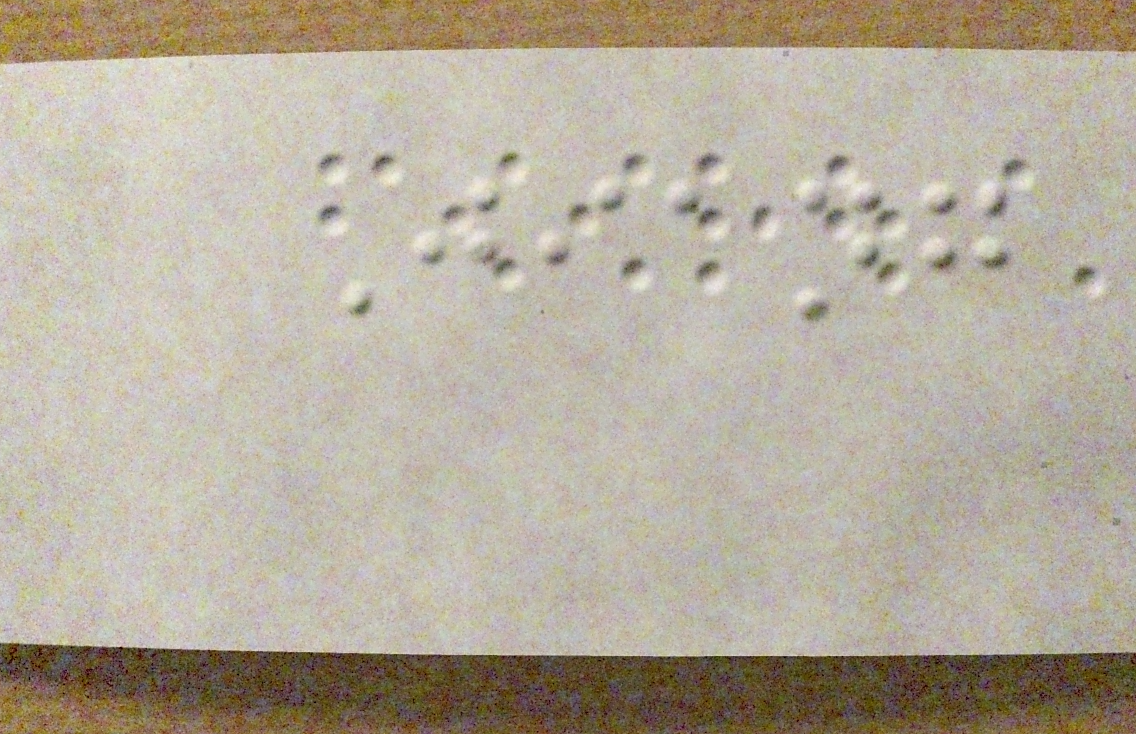Jiang
